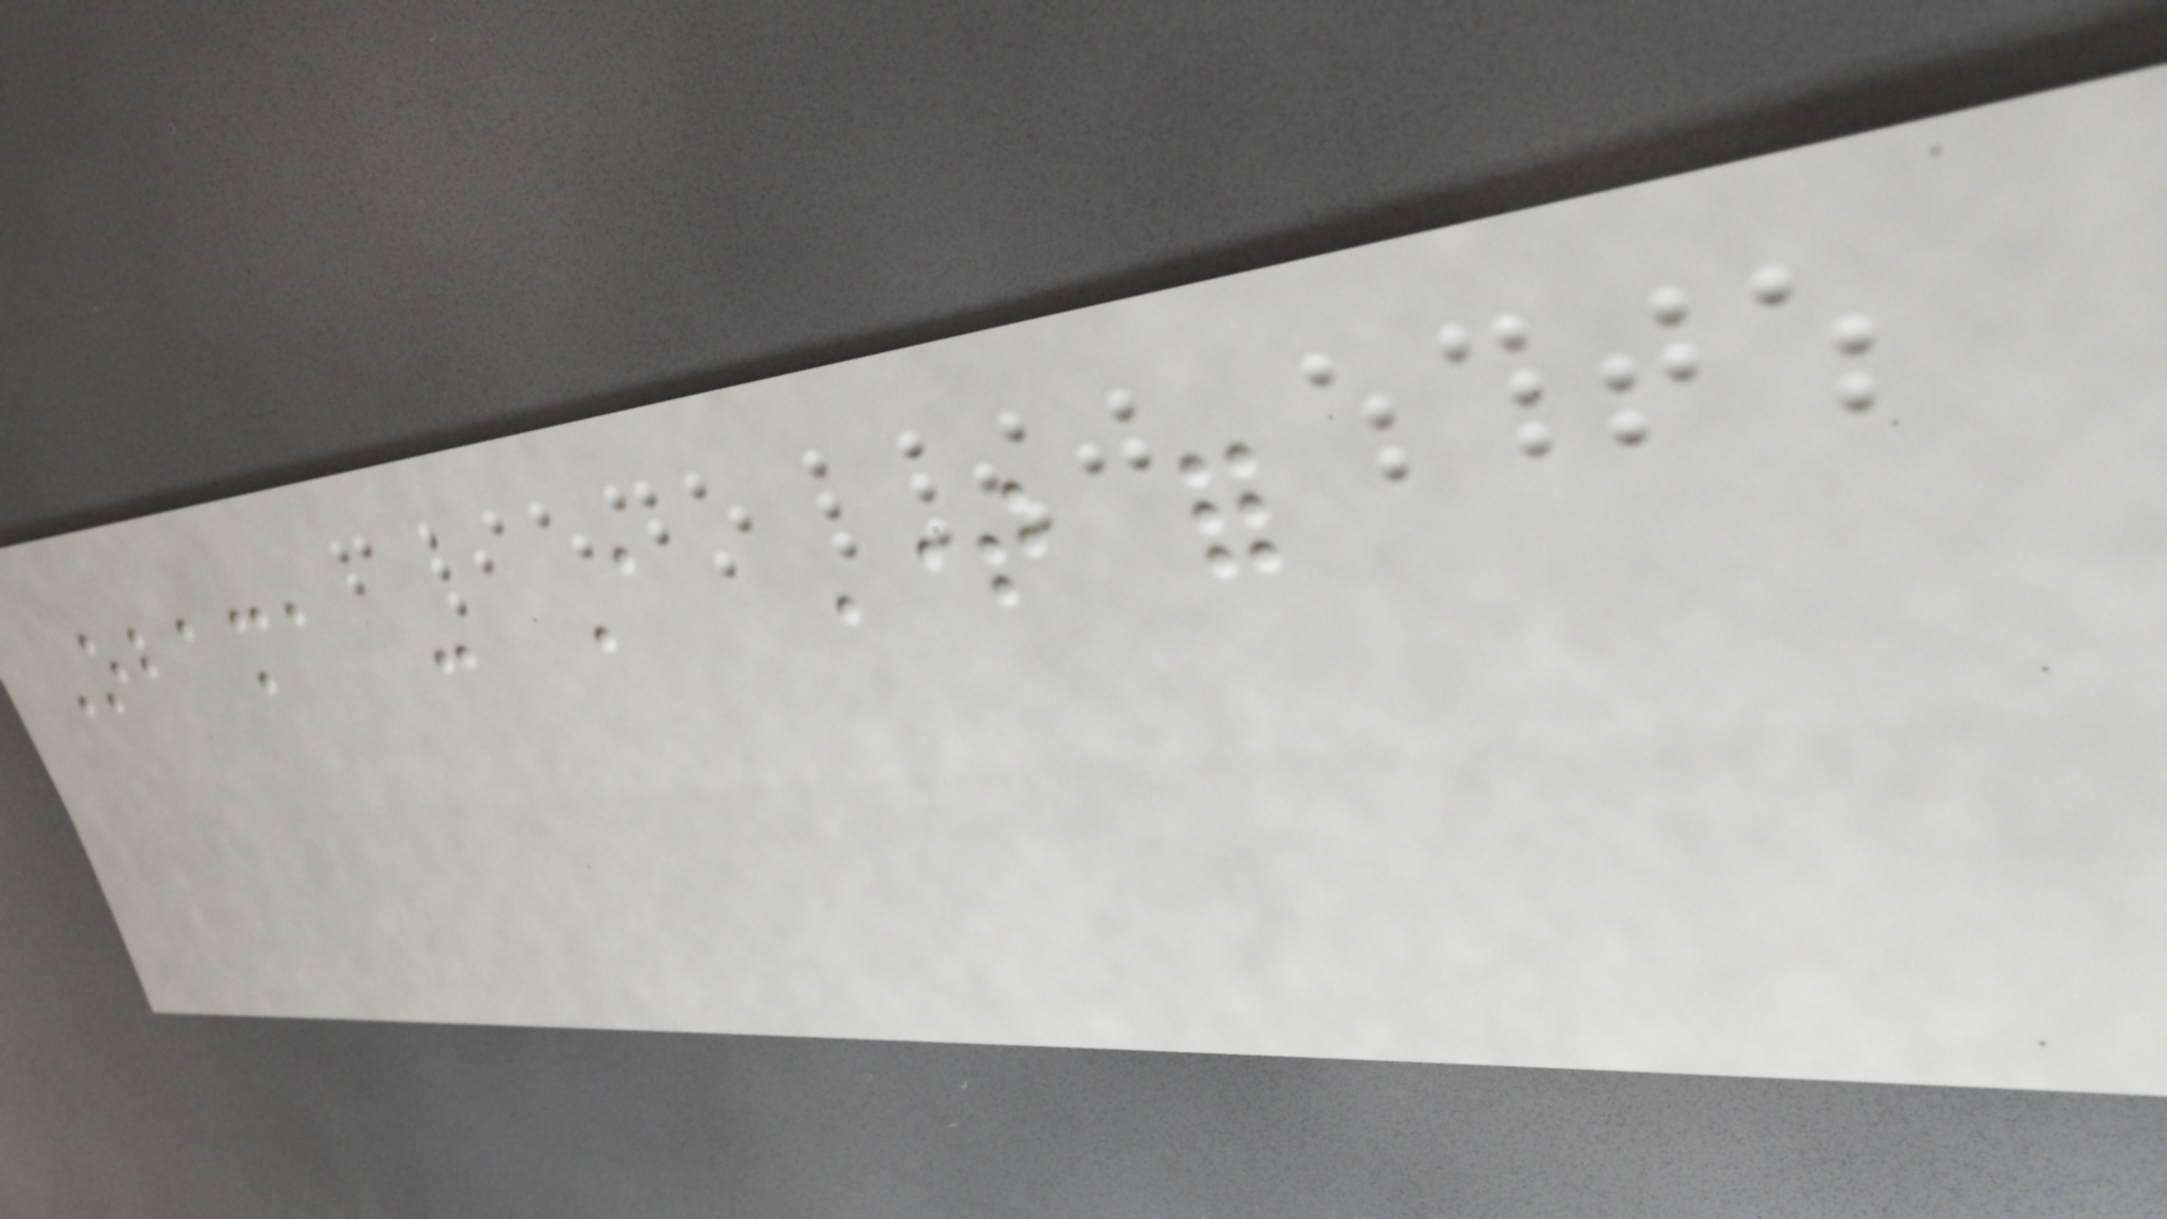Obama - A Time for
